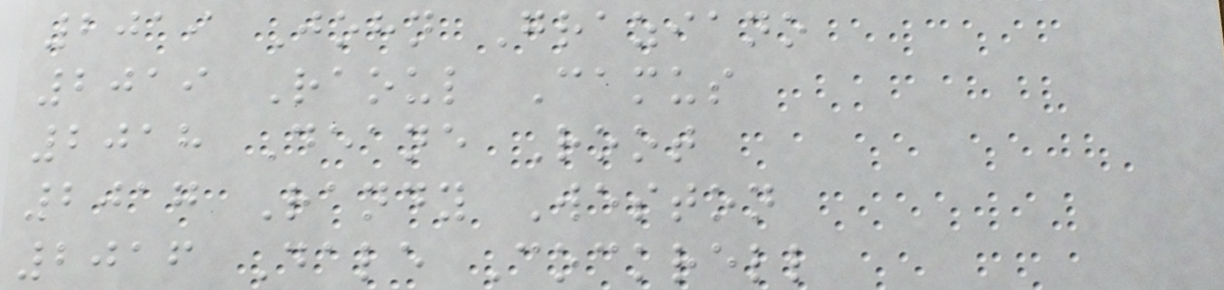2019 John Graziano
2019 Raoul Camus
2018 Deane Root
2017 Randy Weston
2016 Dale Cockrell
